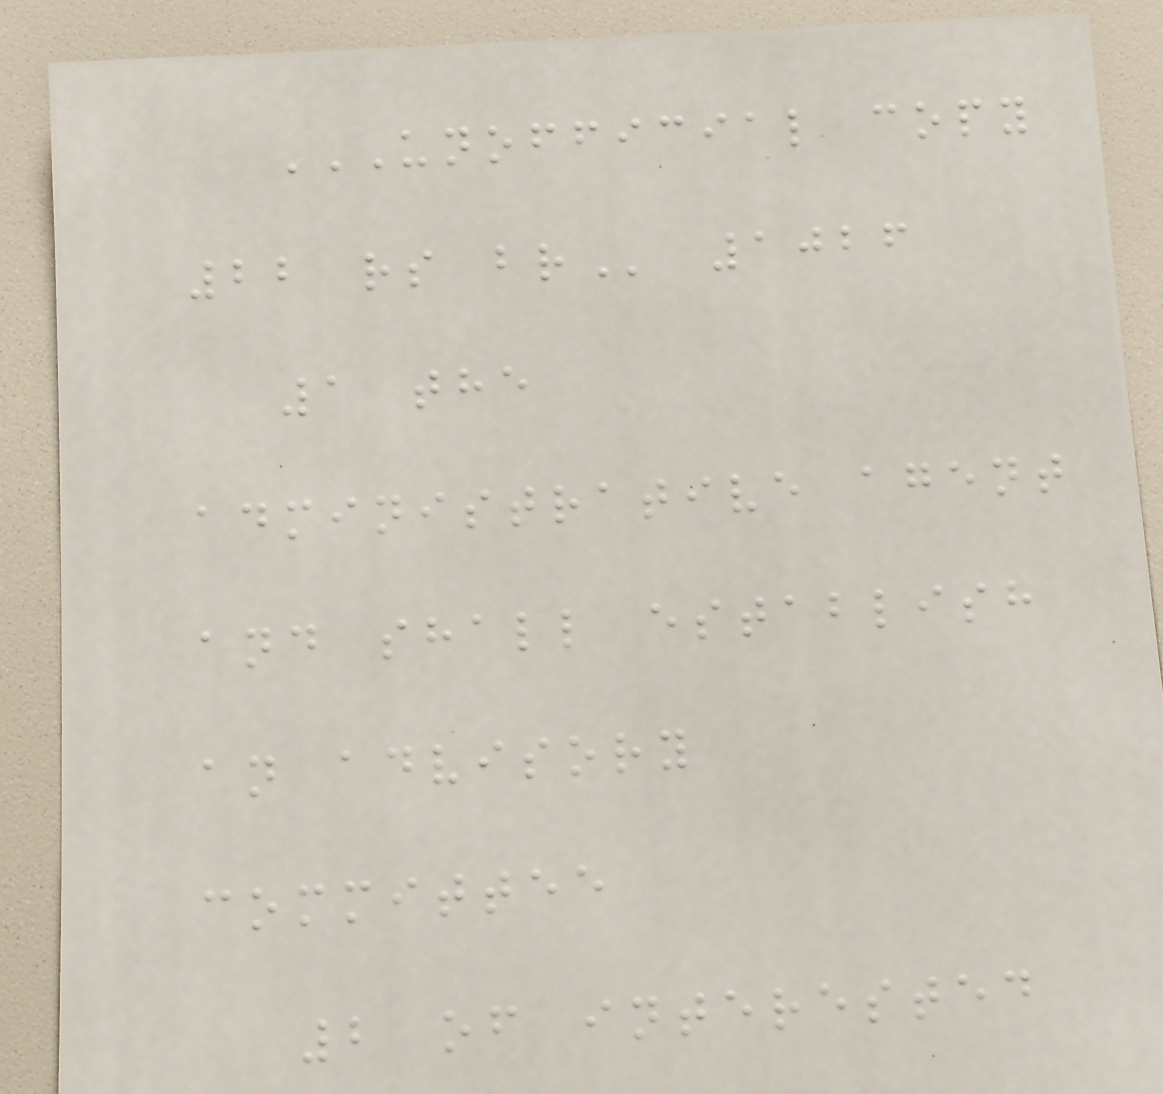UNOFFICIAL COPY
22 RS BR 1026
1 the
administrative agent
and shall establish
an advisory
committee
2 of interested
